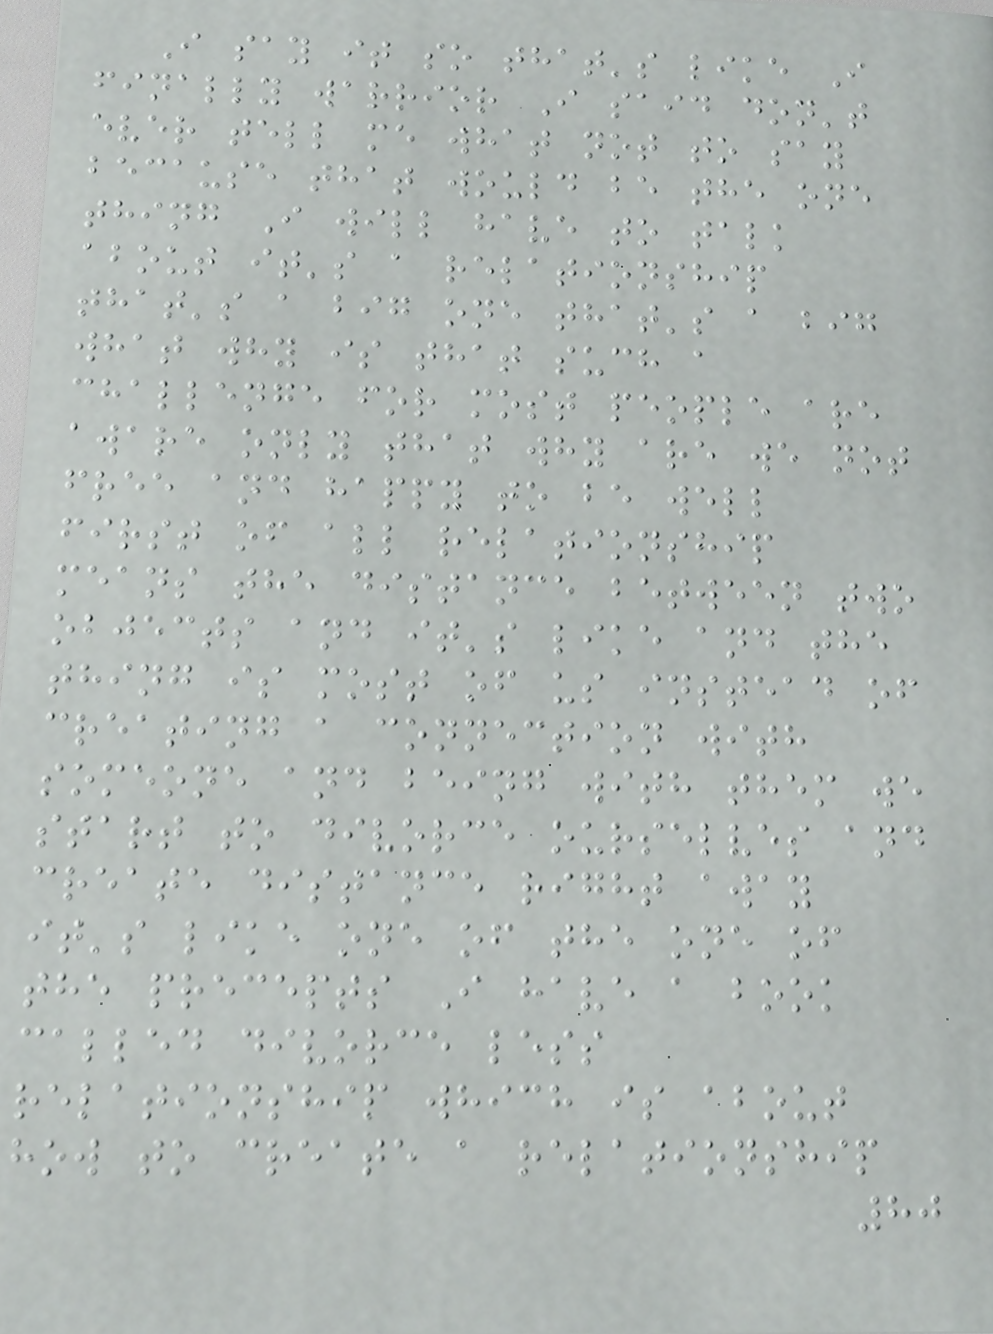I say it so that's like I
finally warrior I said don't
ever tell me what not to say
because that would be the one
thing I will have to talk
about it's a relationship
that's a big one that's a big
what why is that such a
challenge for most people are
aware only that why are we not
free and happy to be well
first of all relationship
means the distance between two
objects and it's like and the
thing is most of us instead of
creating a connection with
someone and being with them we
start to divorce ourselves and
create distance right away
it's like one of the one of
the precepts I have a book
called divorce less
relationship which is about
how to create a relationship
80
